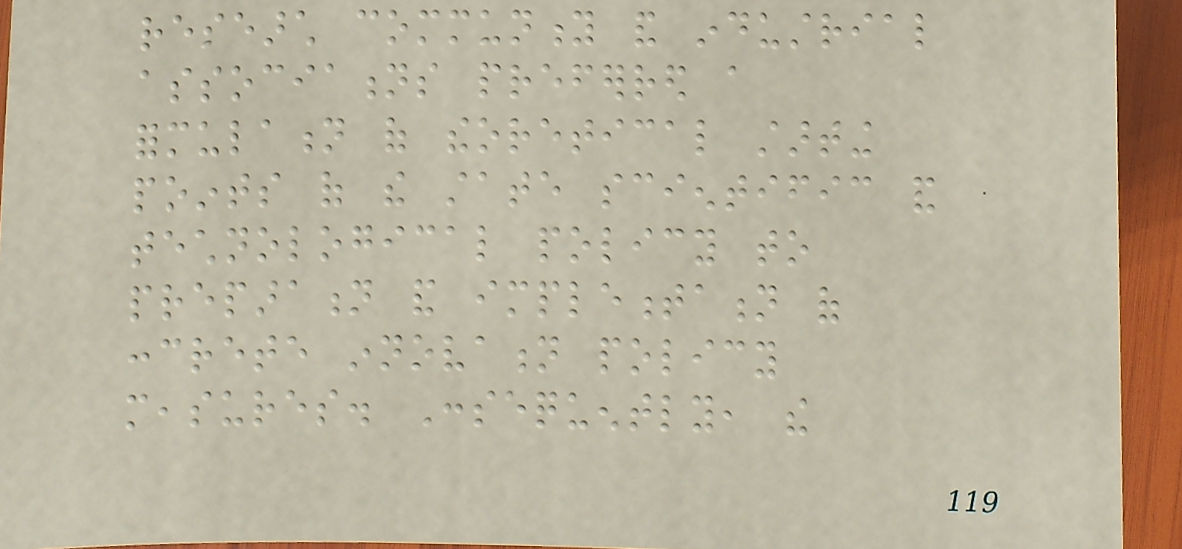research community and industrial
associations preferred a
formulation of theoretical starting
points of the state scientific and
technological policy to
preparation and implementation of
concrete innovation policy
measures. Consequently, the
